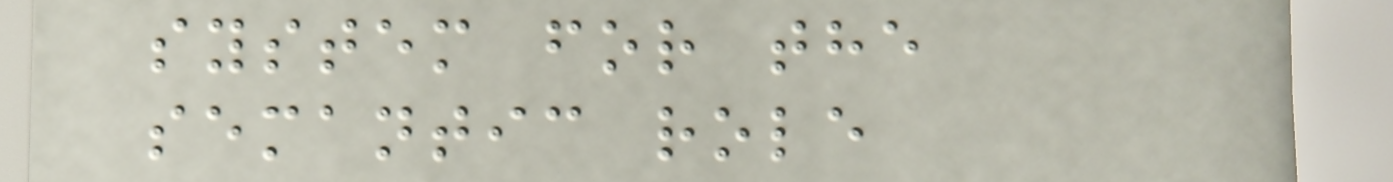system for the
semantic role
